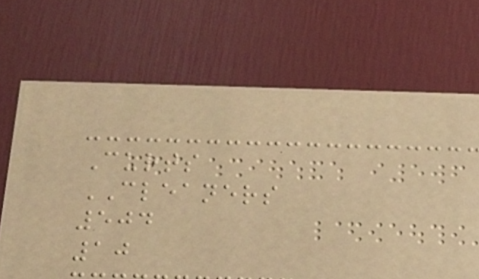Curts
CLEANERS
504
10
